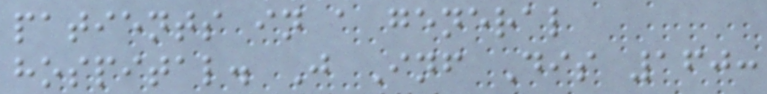patients in a general
hospital. J Inf Dis 160:
